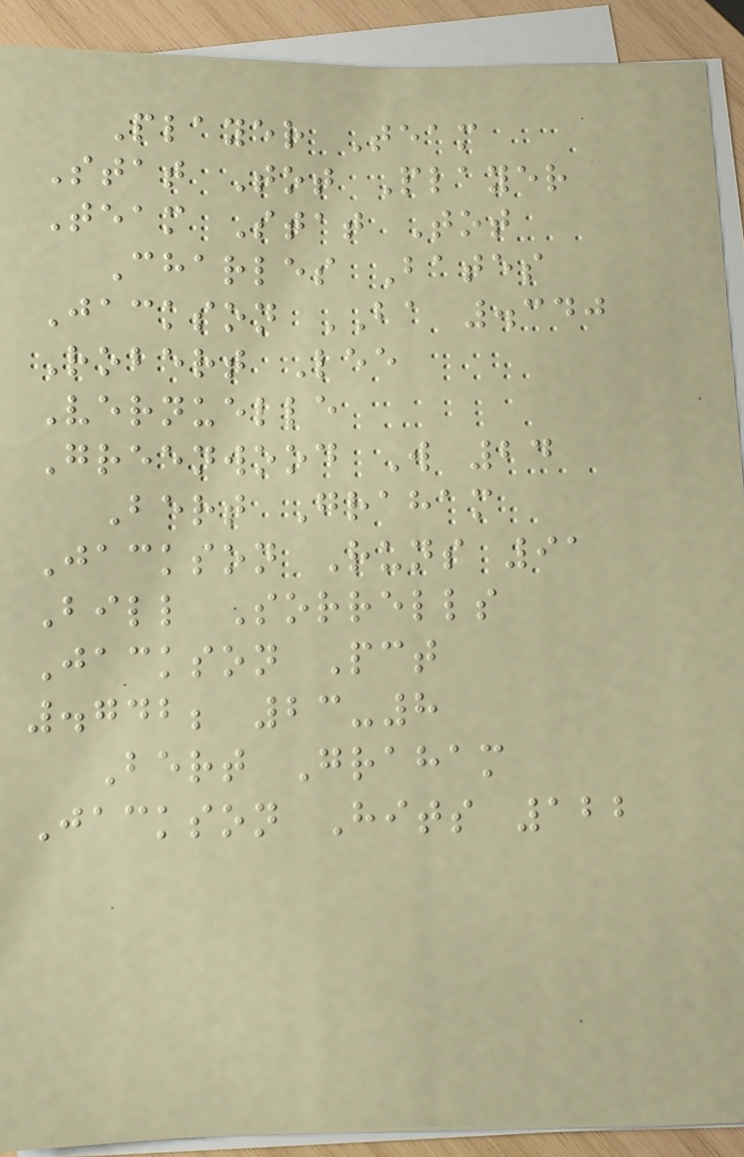Player Team
Stat Tot Player
Team Stat Tot
Charles Bates
Jackson BA .340
Robert Lee
Vernuelle
Greenwood W 24
Bert Graham
Jackson Runs 91
Bill Sorrells
Jackson Pct
.742; 23-8
Bert Graham
Jackson Hits 122
